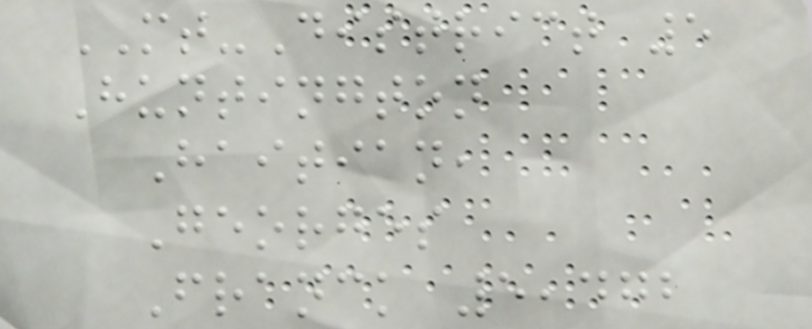MT-District 5
Huntington
Haitian,
Georges
Franck 5,472
